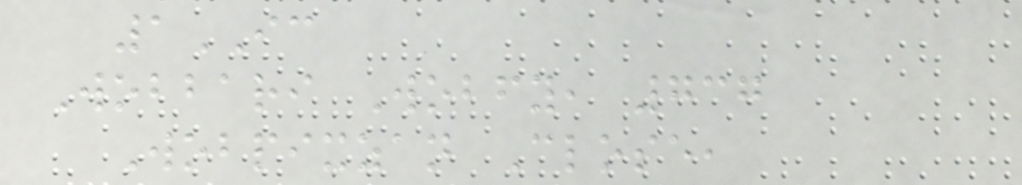1IC
Wobbari Wobfy, 737
Wobpixzan Close,
